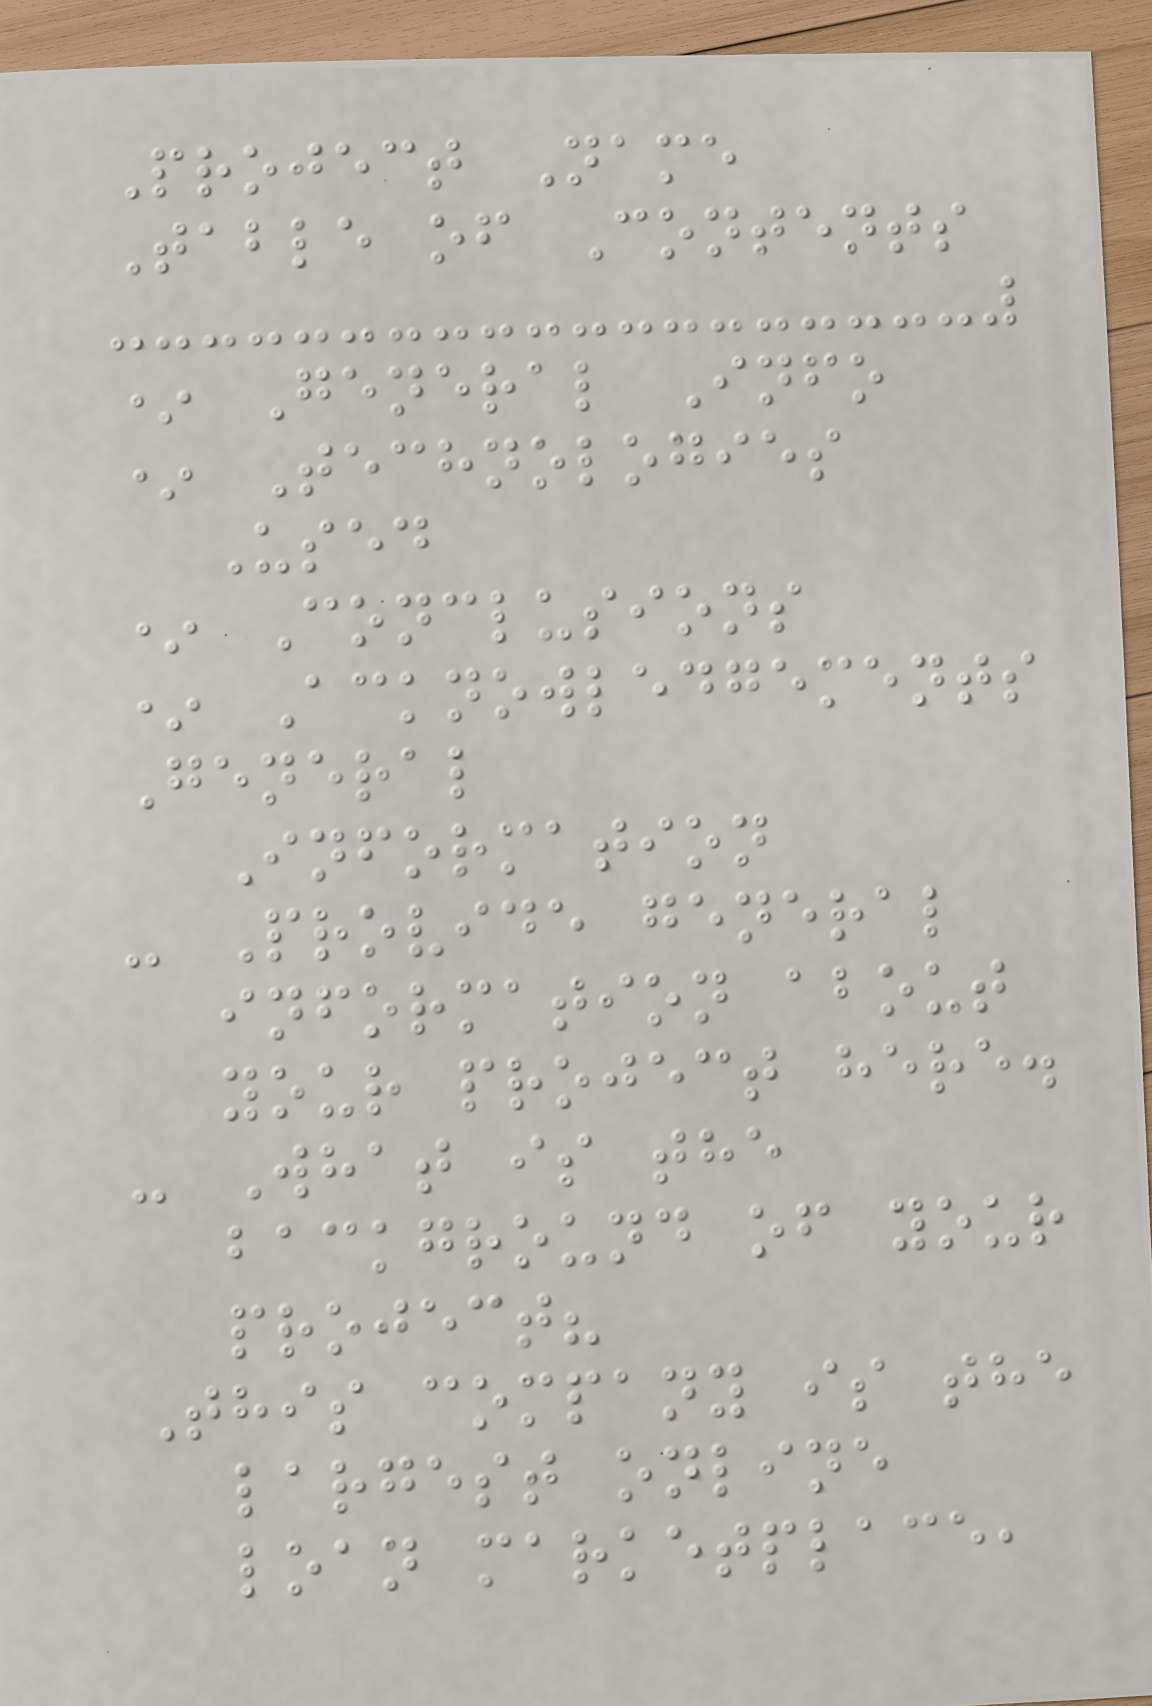Project Name
Table of Contents
* General Info
* Technologies
Used
* Conclusions
* Acknowledgements
General
Information
- Provide general
information about
your project here.
- What is the
background of your
project?
This company is the
largest online
loan marketplace,
